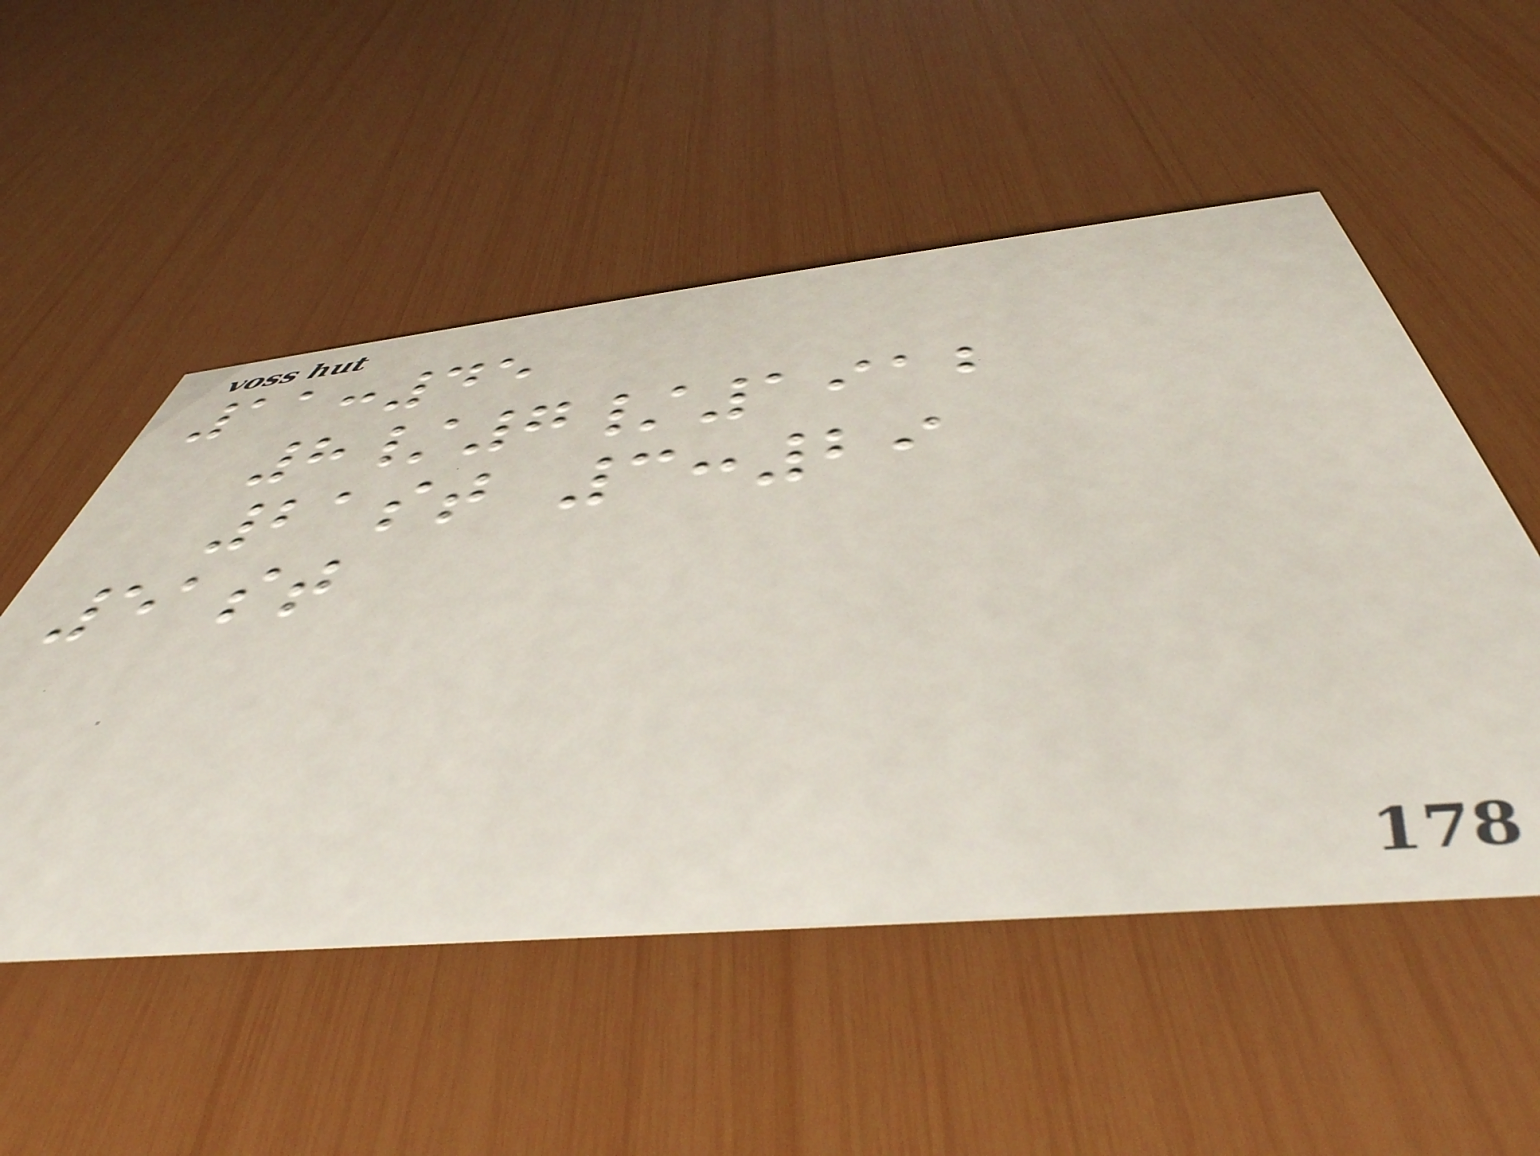11:45
8/7/1912
21st 3:29
51st
